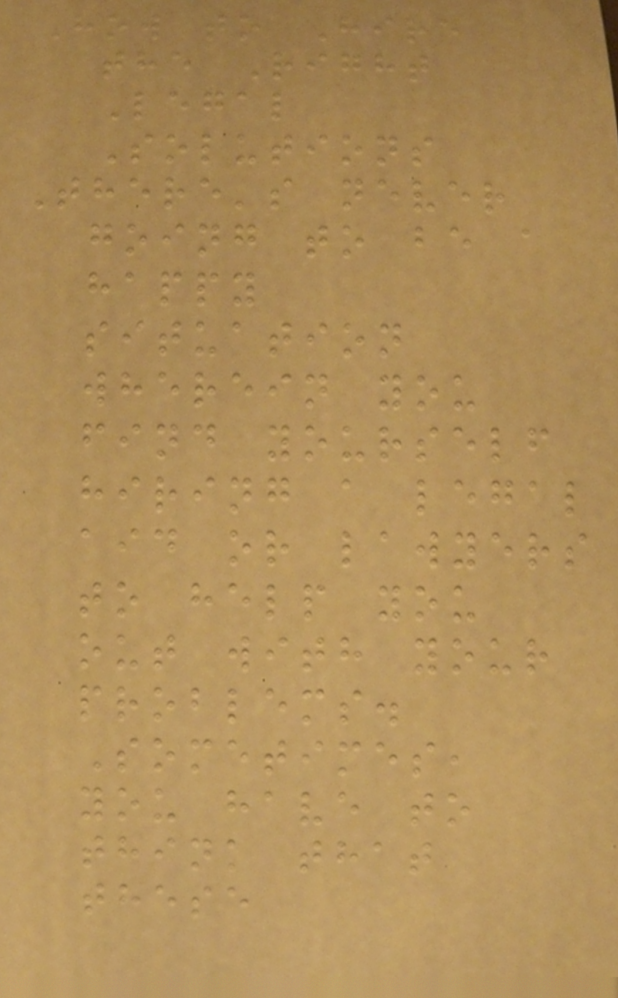How to Hire
the Right
Legal
Solutions
There's never
going to be a
happy
situation
wherein you
find yourself
hiring a legal
aid or lawyers
to help you
out with your
problems.
Sometimes,
you have to
think that
these
